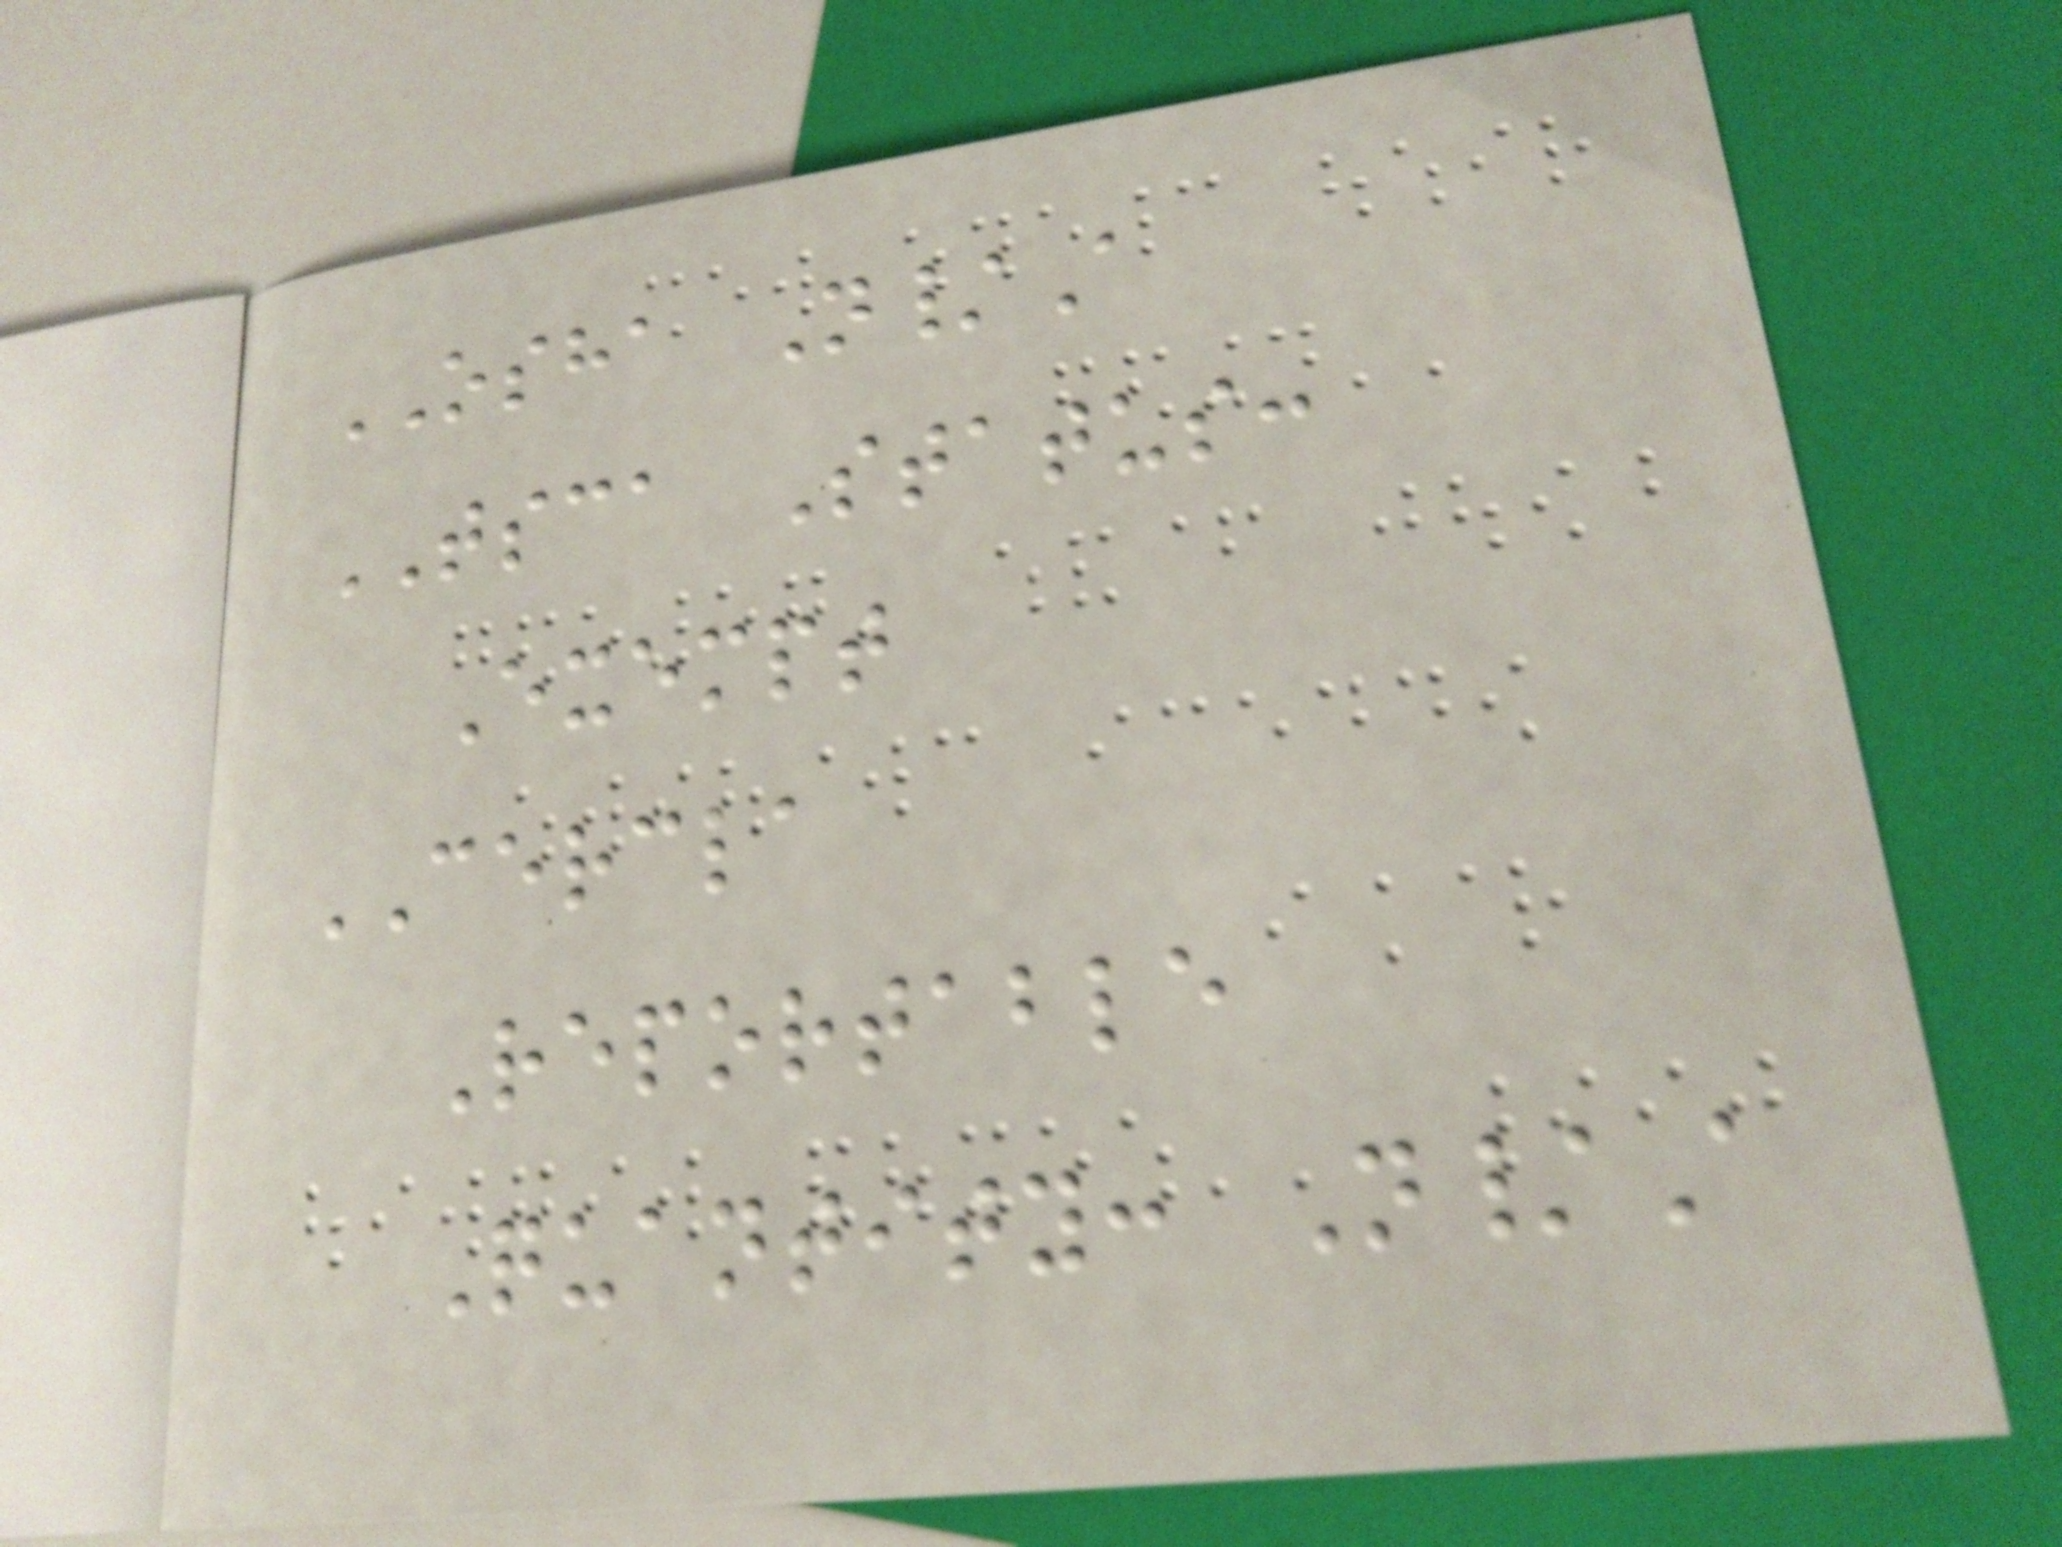OSHA N/A
TSCA Status:
Exempt
CERCLA
Reportable
Quantity: N/A
